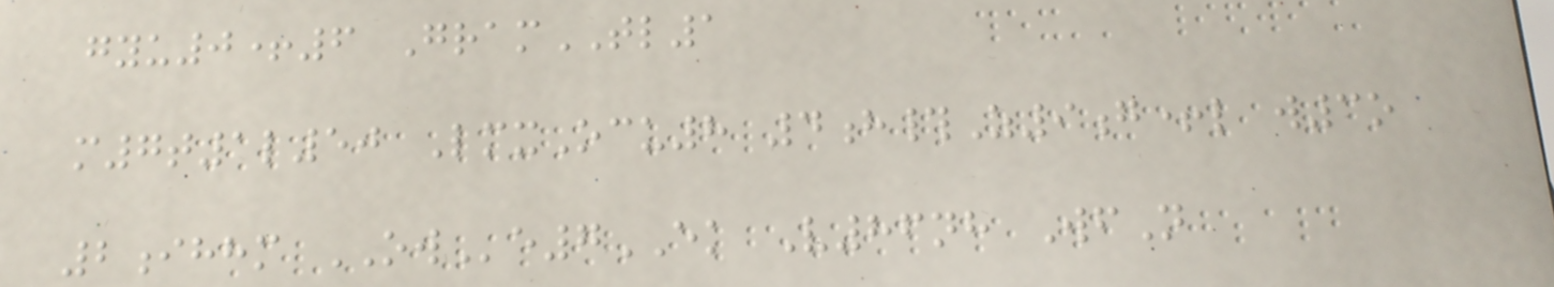gyu0+6 GramTL1
m7t1l50 LmxOcu8 4h#Z9g+l w3o
2ihhm OWe7EK V86nh WfN
